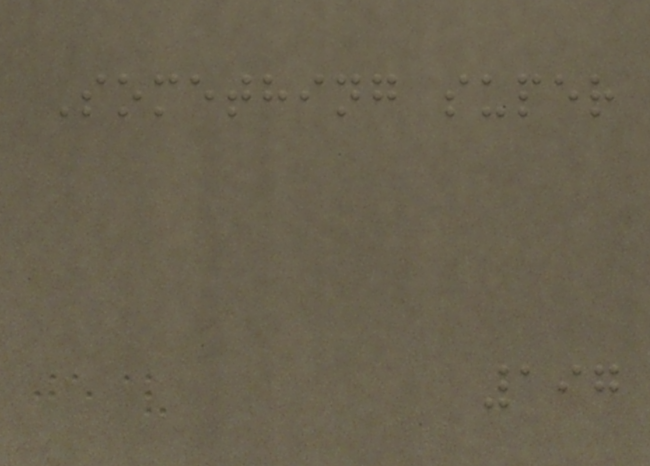Something super
197
